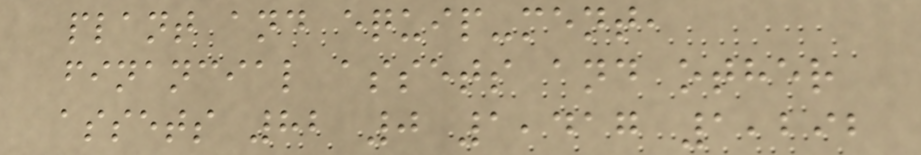plant and equip-ment,
financial assets and other
assets 82 0 1,417 1,292
